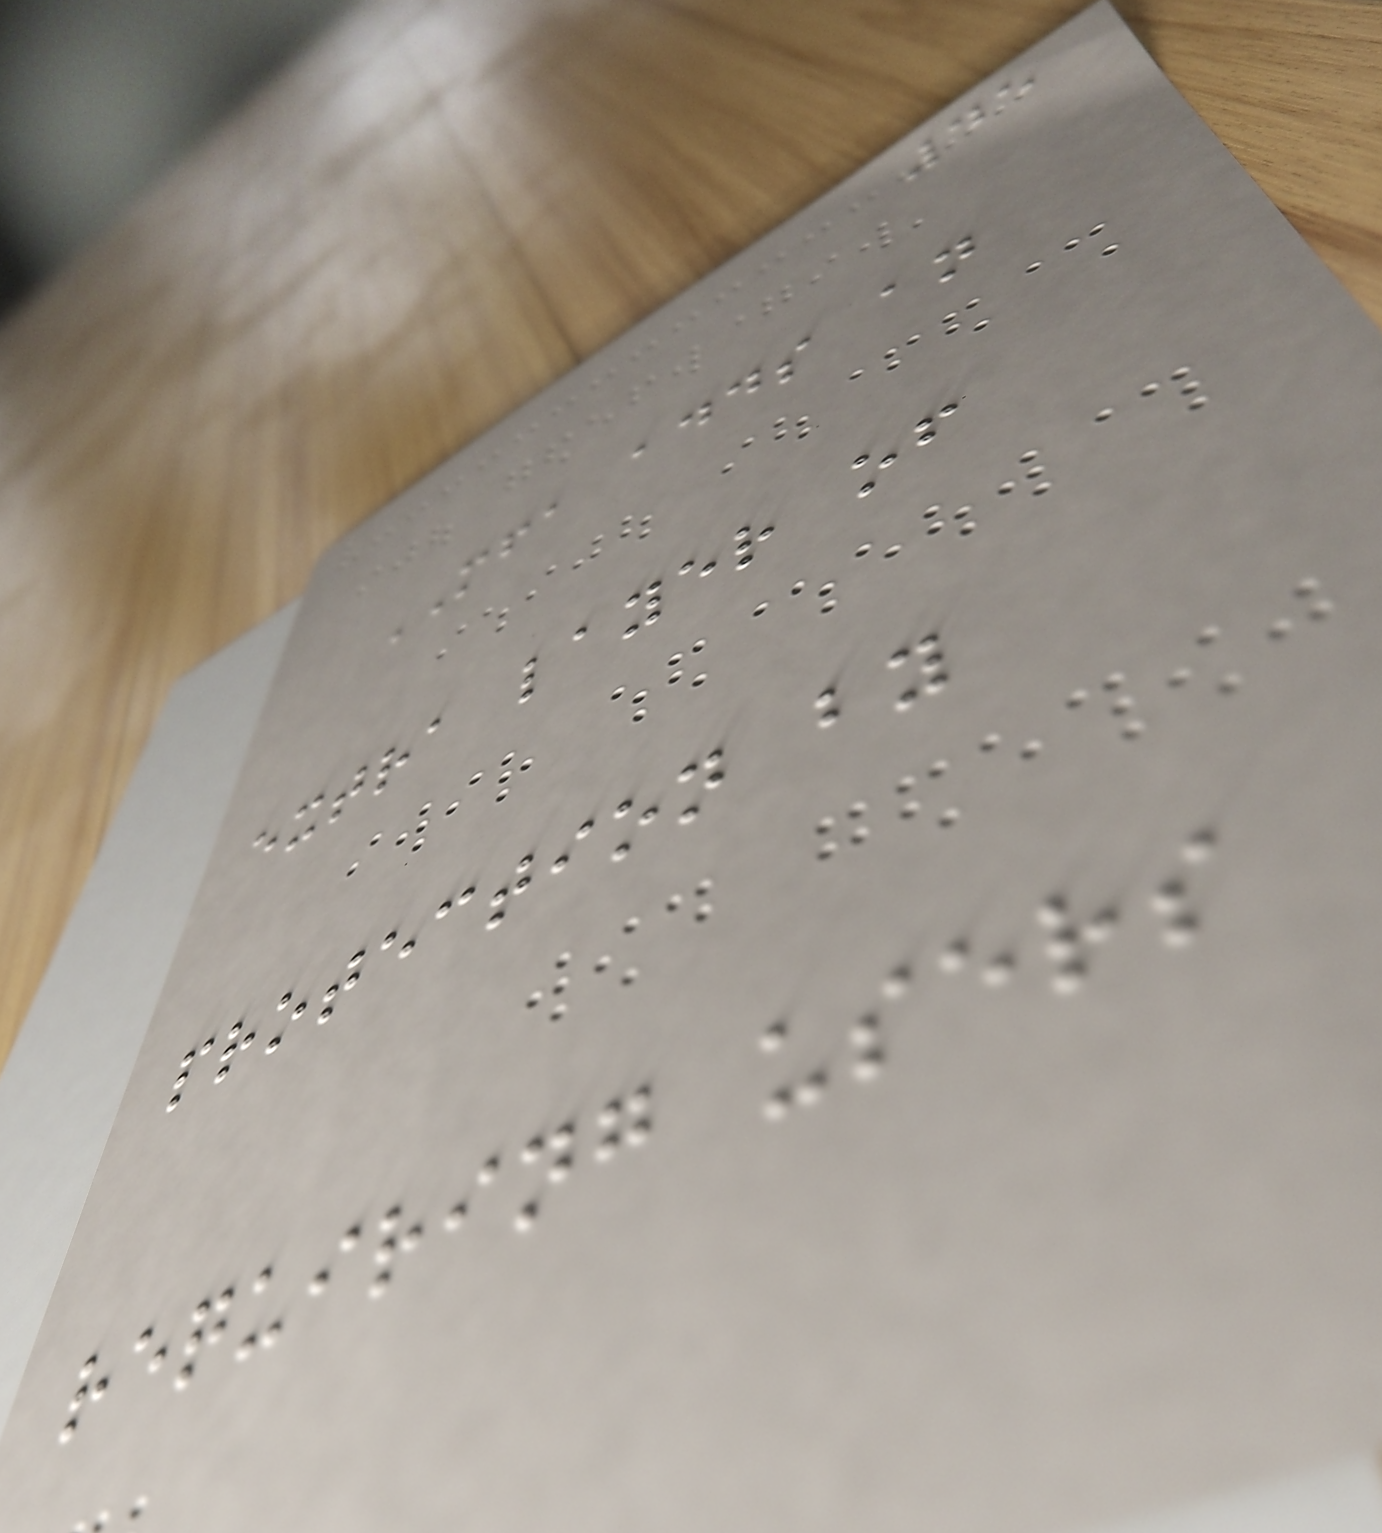45
MFA adds an
extra layer of
protection by
requiring users
